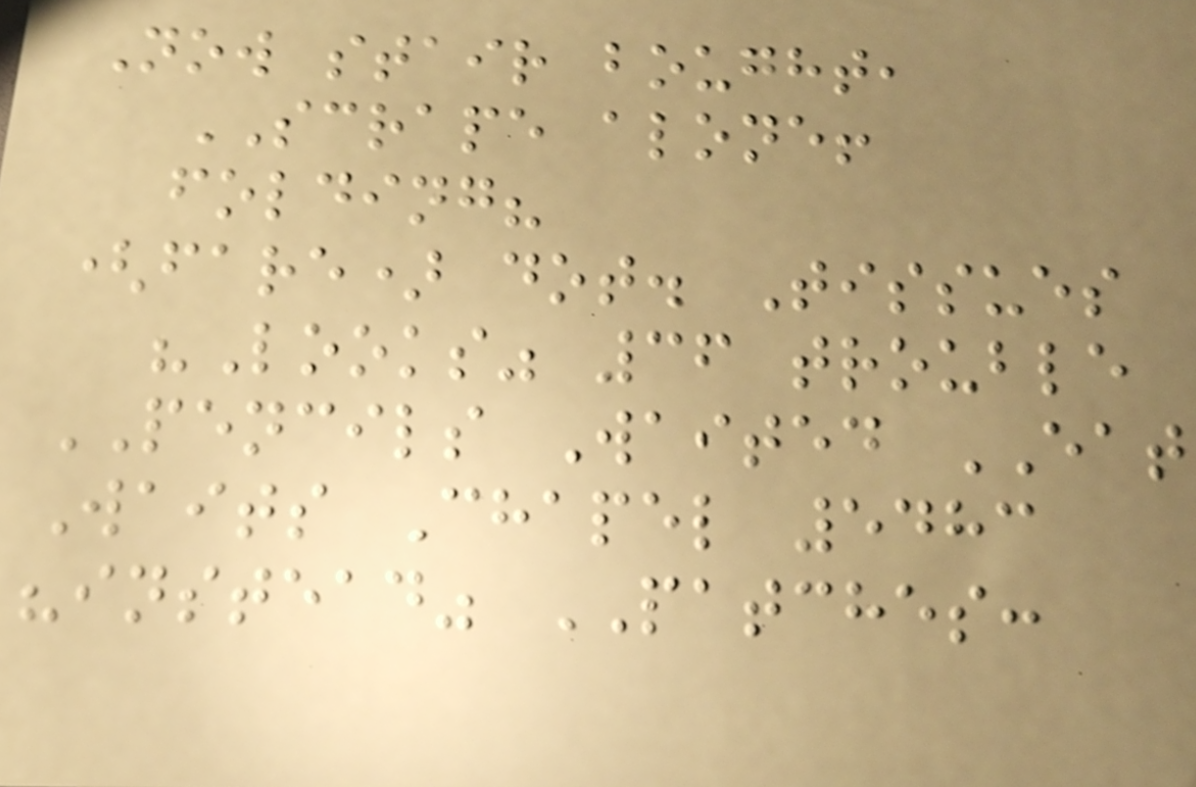Now stair bought,
SCRAPE alone!
folding?
(fare) dot. Tissues
"Looks" 36 trouble
PENCILS Waited EAT
Waits Chapel 5483
"instead" PATCHES:
